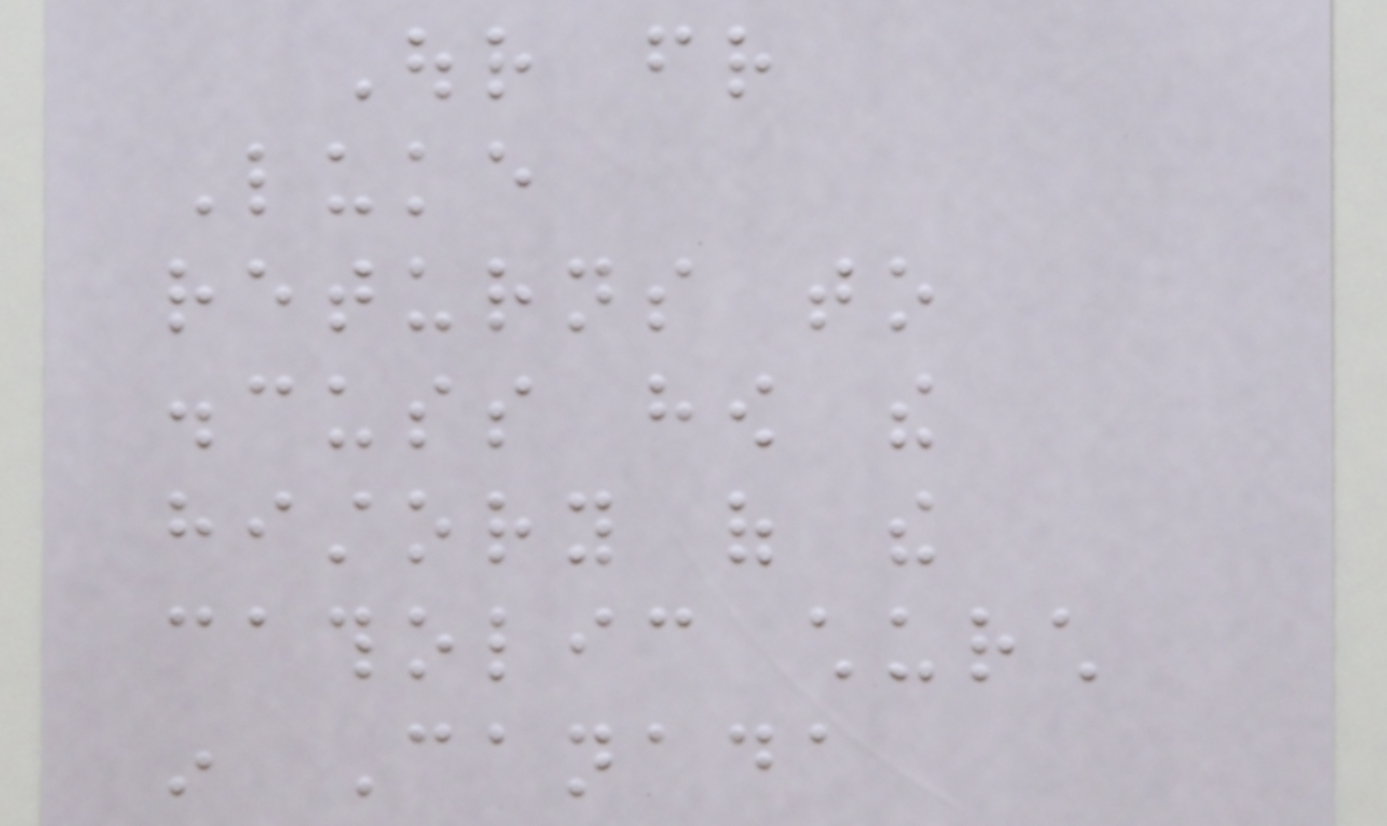Our friend
Luke
returns to
discuss how the
history of the
catholic church
in Canada
